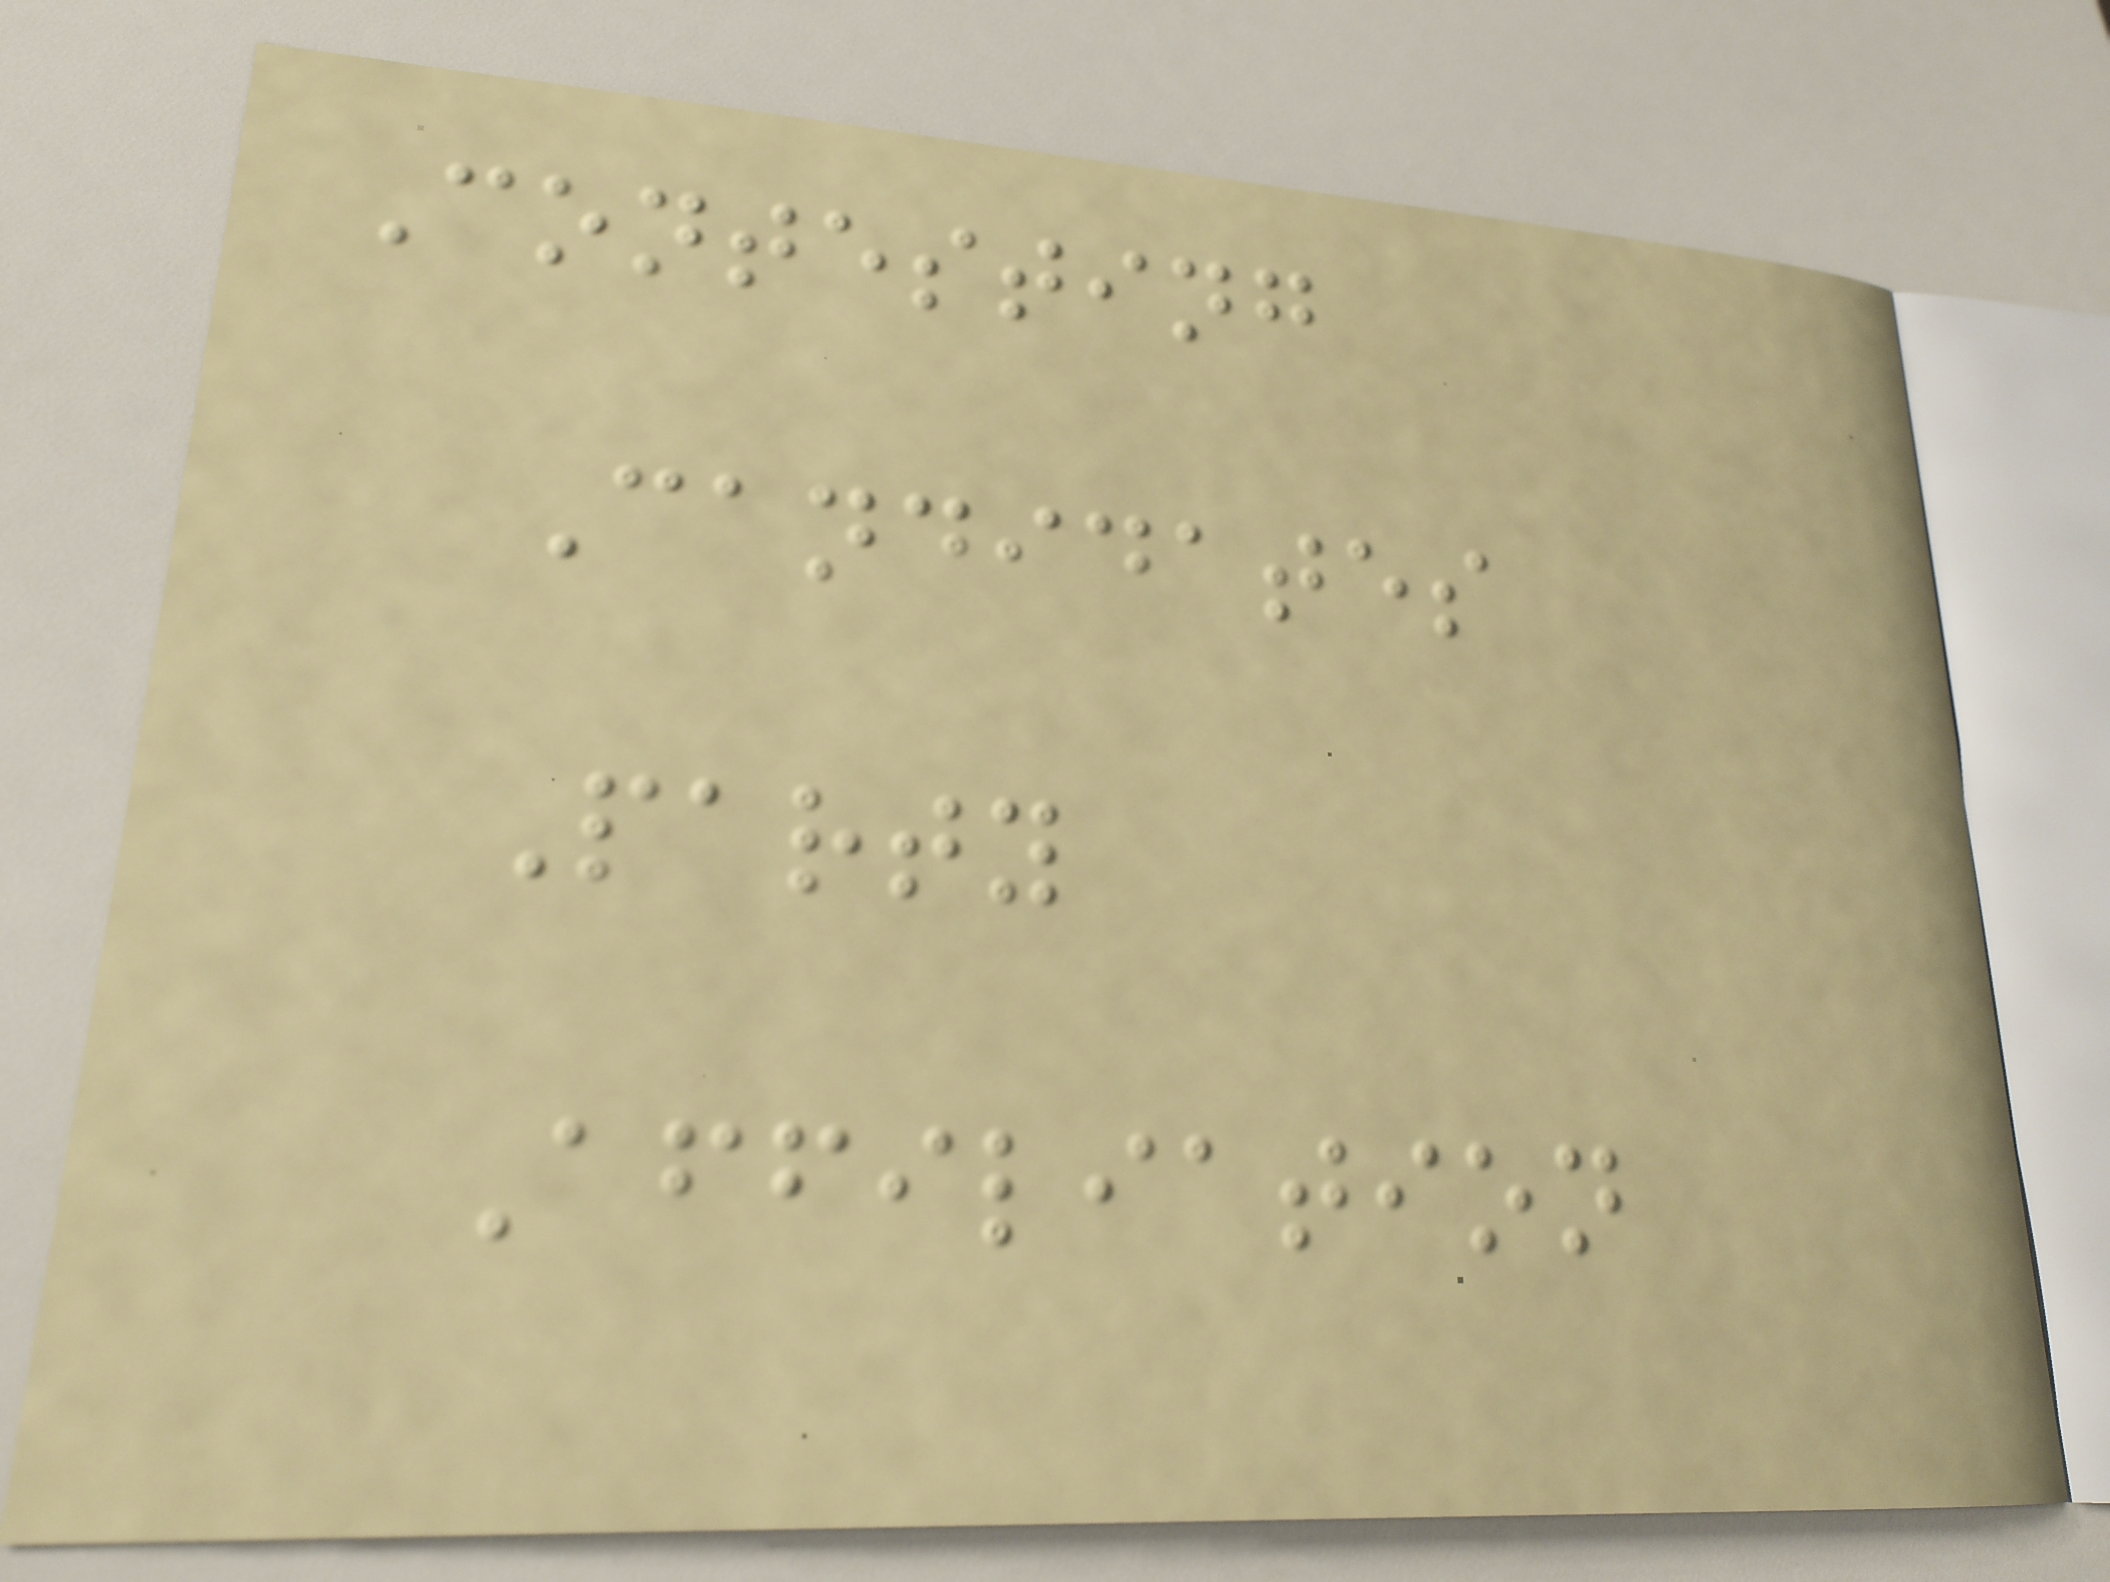Contesting
Candidates
Party
Affiliation
